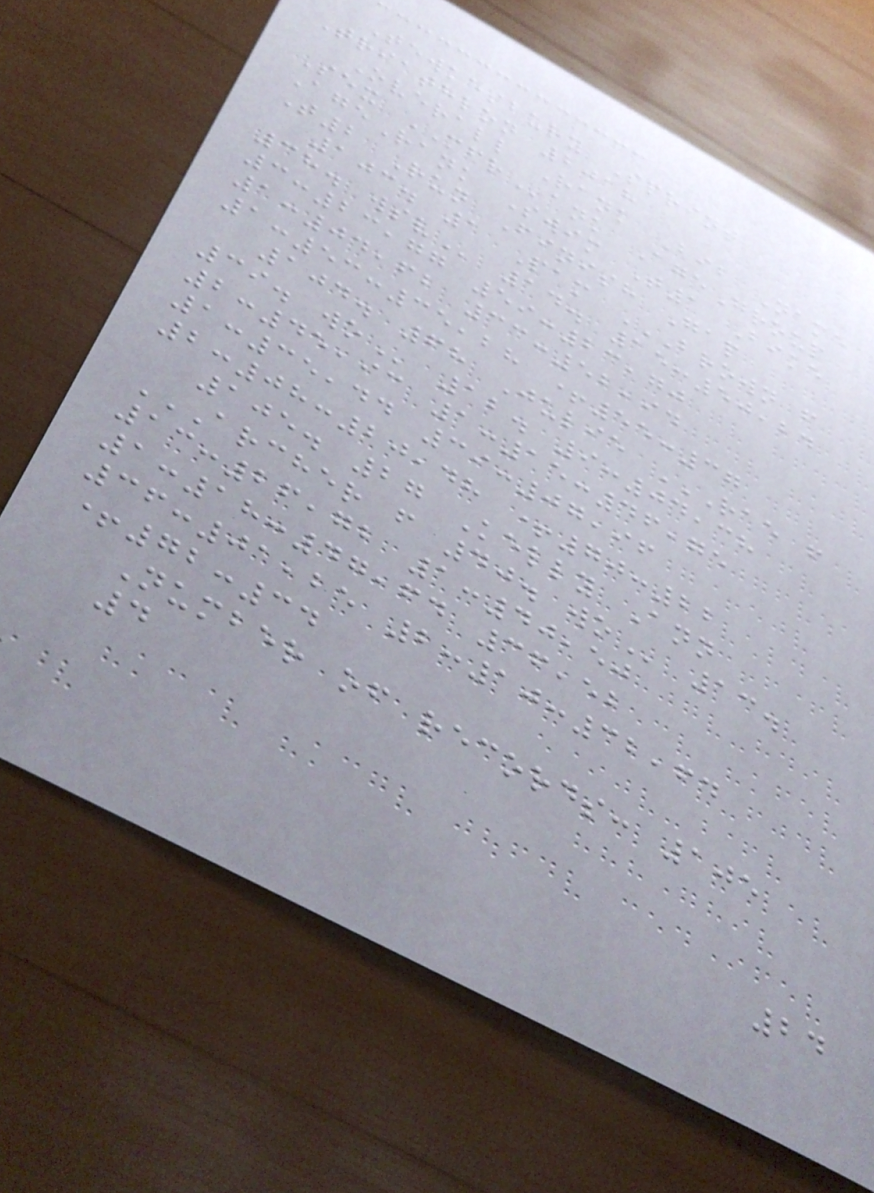Tewkesbury Sprint
Triathlon 2018
Overall Rank Bib Name
Sex MFRank AgeGroup
AgeRank Swim T1 Bike
T2 Run Finish Gap
103. 1 Pam BROWN F
38. WSV 14. 15:50,24
3:23,77 59:23,70
1:04,62 33:52,94
1:53:35,28 +55:37
104. 68 Julie RAE F
39. WO 12. 9:04,38
2:45,93 1:15:46,75
1:35,44 39:07,96
2:08:20,48 +70:22
105. 27 Kelly Ann
ARCHER F 40. WO 13.
13:26,72 1:40,50
1:18:47,64 36,52
36:01,25 2:10:32,64
+72:34
Number of records: 105
4
24
